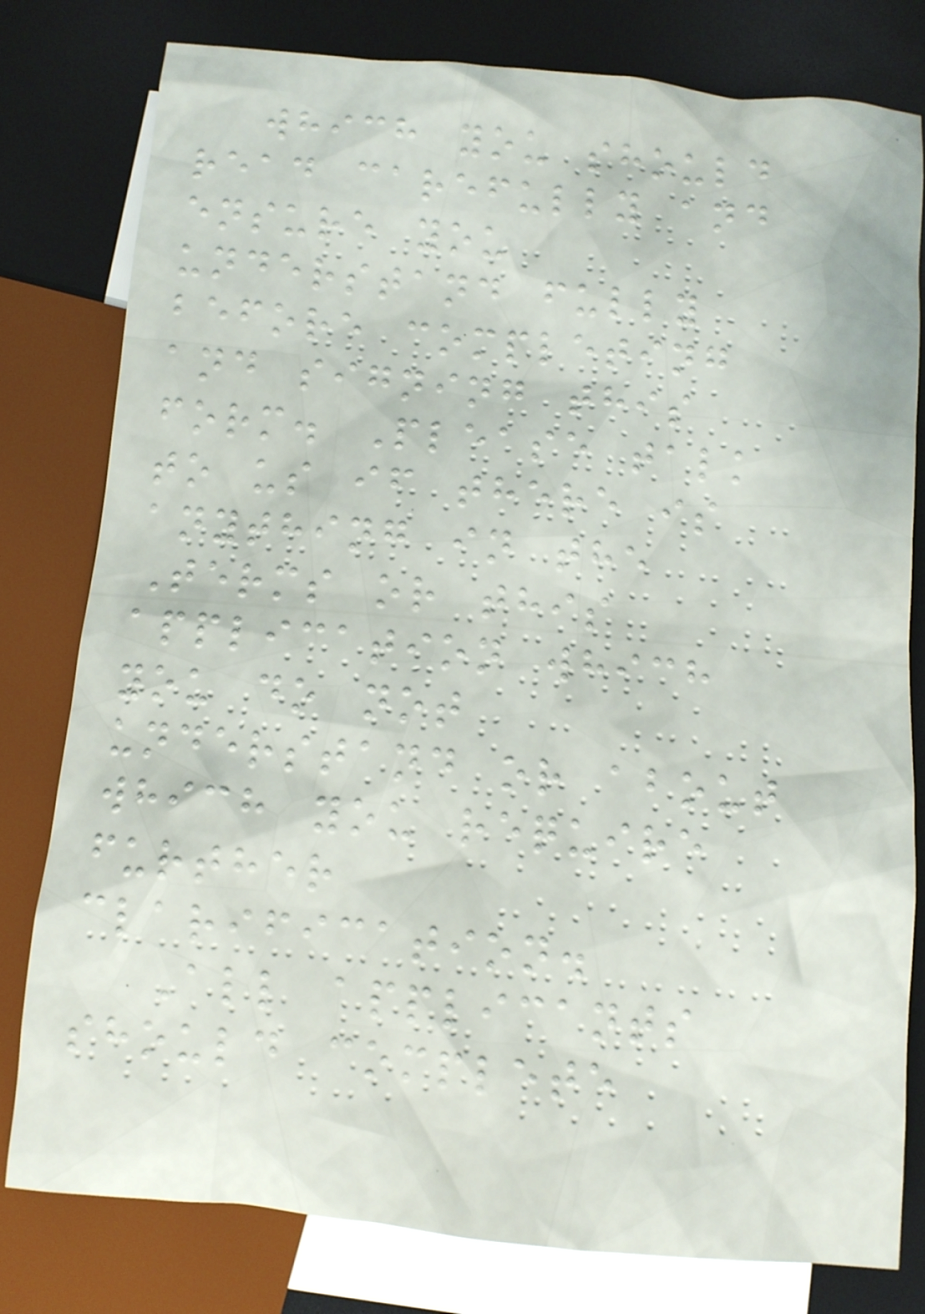which you should
read carefully and
ensure you
understand fully
before completing
and signing this
form. Please talk
to us if there is
anything in the
Terms or this
application which
you do not
understand or about
which you require
further
clarification.
All applicants
should complete
